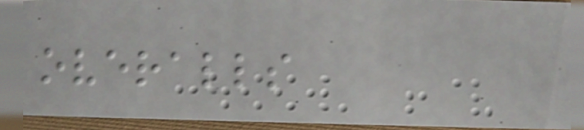overalls
